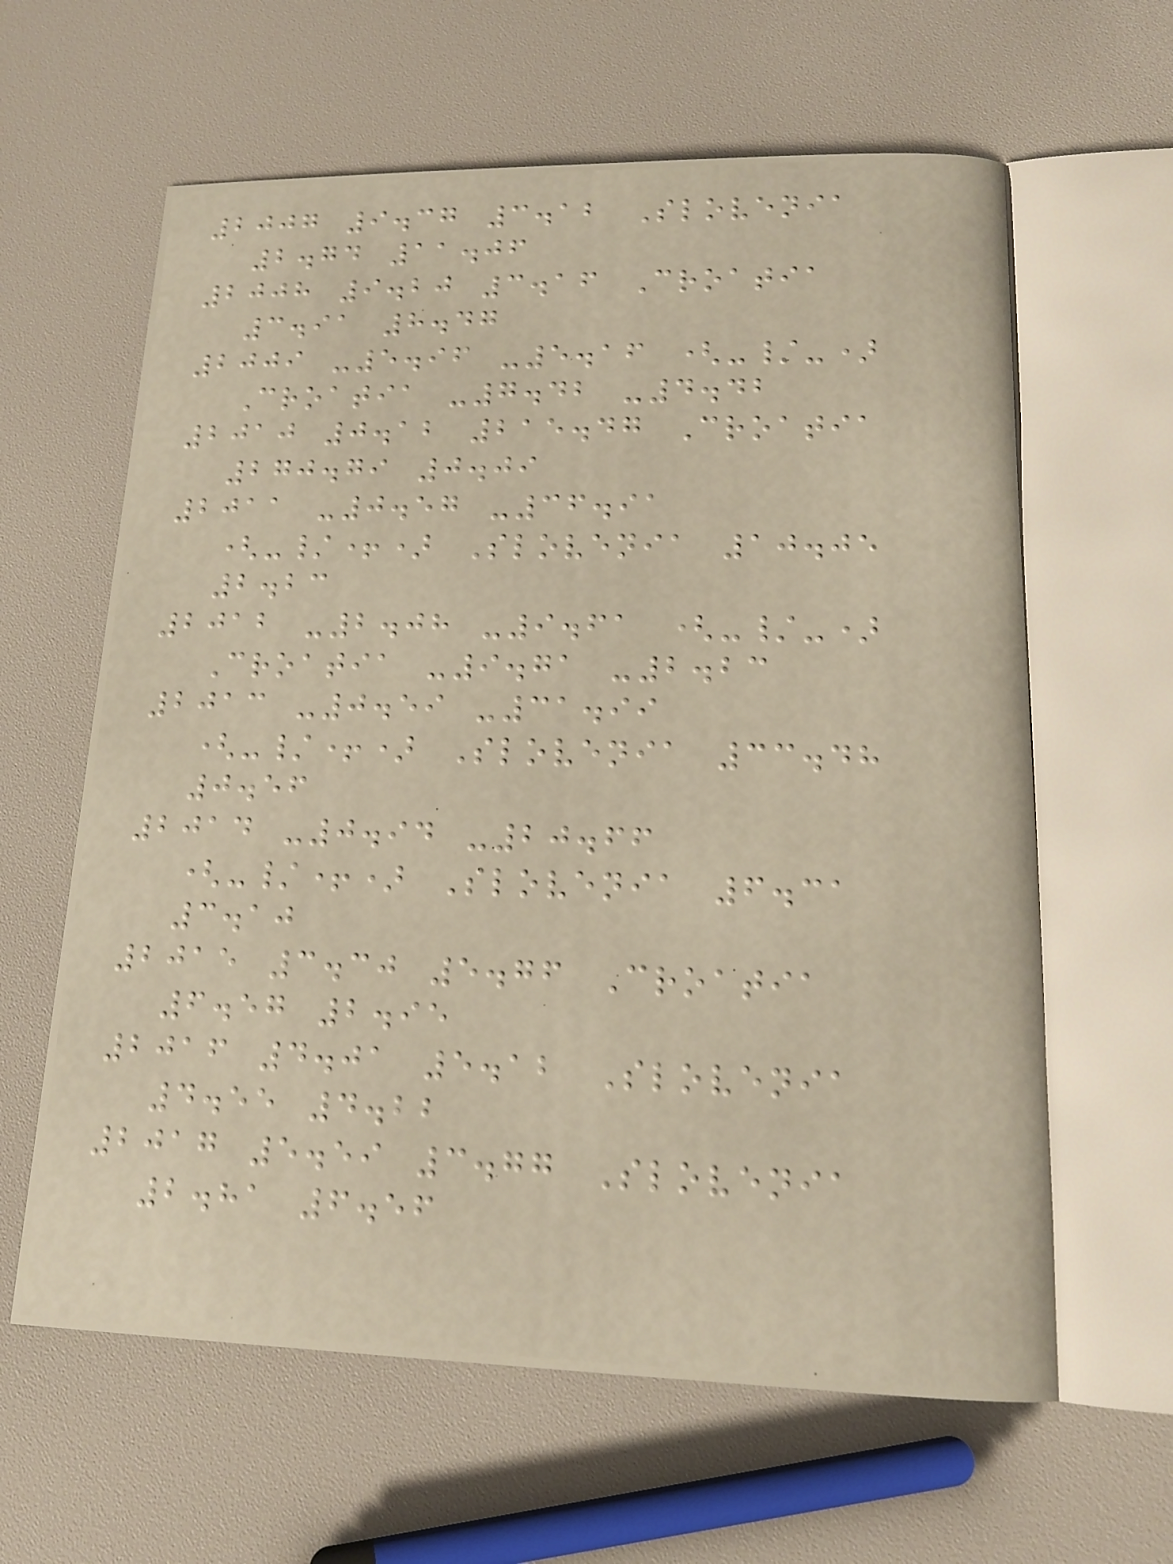2007 9.37 3.12 Slovenia
2.74 11.06
2008 9.20 3.16 Croatia
3.91 8.47
2009 -5.96 -5.16 (-/-)
Croatia -7.42 -4.42
2010 0.12 215.47 Croatia
270.79 0.09
2011 -0.57 -36.91
(-/+) Slovenia 10.05
2.23
2012 -2.08 -9.61 (-/-)
Croatia -9.71 -2.23
2013 -0.59 -31.99
(-/+) Slovenia 33.48
0.56
2014 -0.94 -20.66
(-/+) Slovenia 6.31
3.10
2015 3.30 5.76 Croatia
6.57 2.95
2016 4.01 5.12 Slovenia
4.55 4.22
2017 5.59 3.77 Slovenia
2.81 6.56
